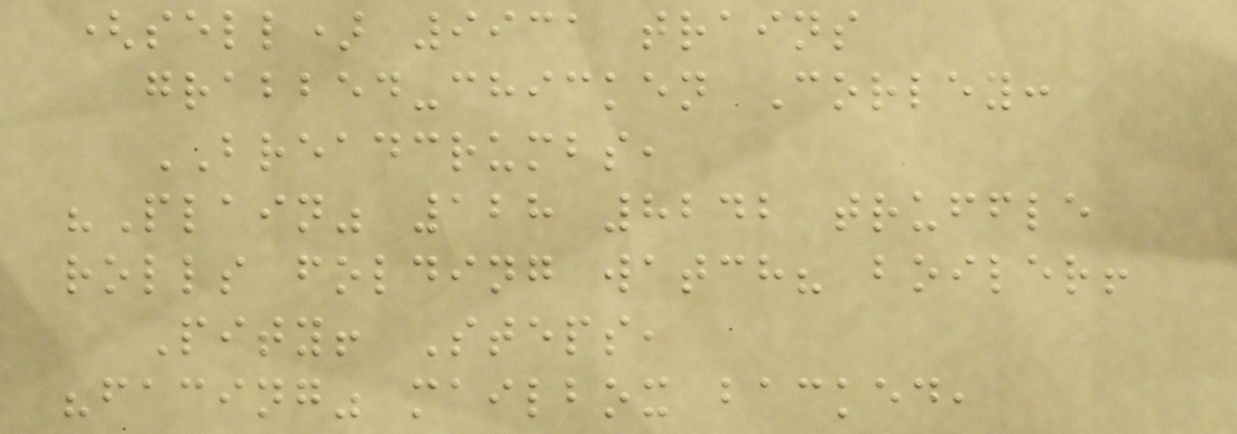(sell) 9931 trains
grabbed-chicken Corley:
BREADCRUMBS,
"Plain" 128 8242 truffle
rolls folding watch? boiler!
Pity! Steps,
"facing" mailbox backed,
